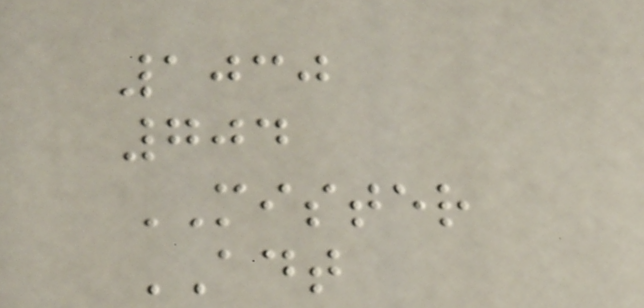1030
704
MISTER
ADT
